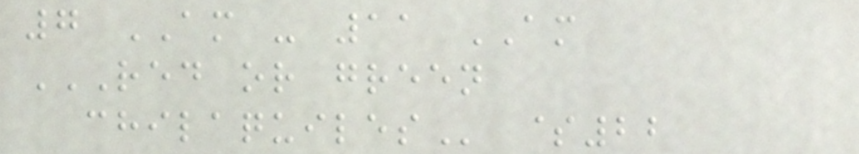7 AM - 11 AM
RED OR GREEN
CHILAQUILES $22
